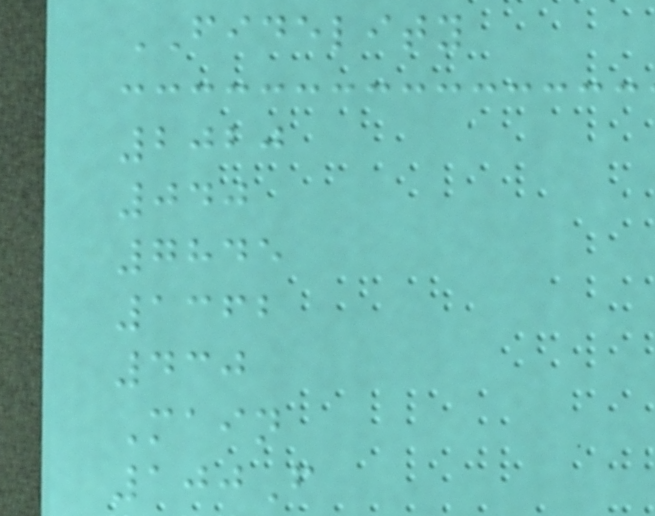FIDELITY
2020
040
7845
1362
430
Main
100F
